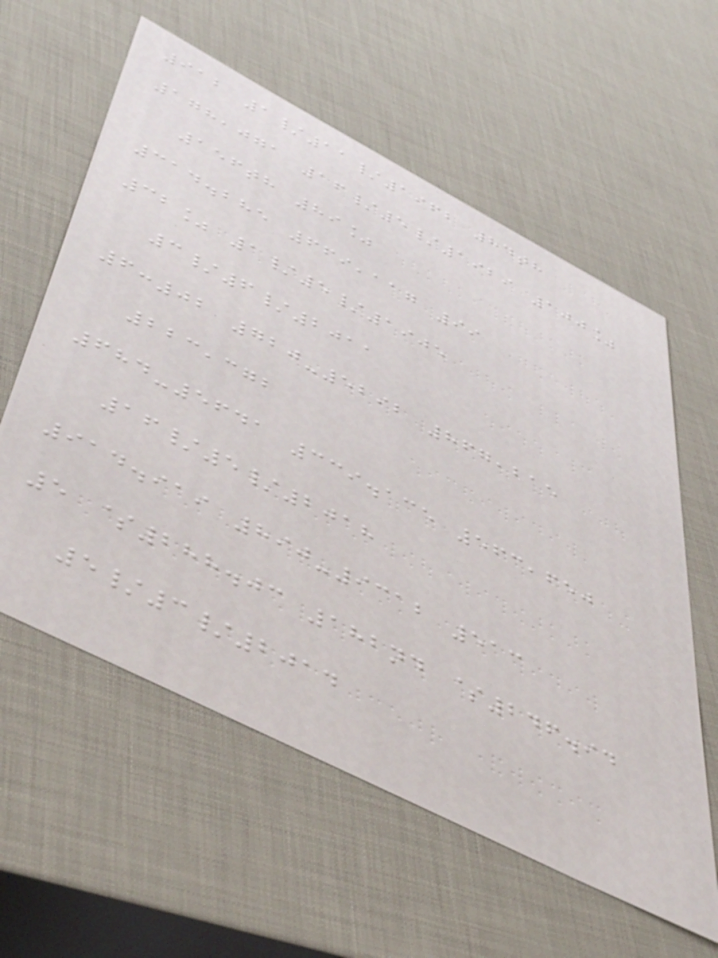912 1/11/1962 84th
178,071 16/5/1929 100%
156th 89%
314.285 669,117 99
32% 1/5/1905
3/6/2011
6:02 720-5292 867,215
223,372
684-5641 339.135 563,650
16/5/2018
914.919 890-9312 513
5 $288.03 182nd $246.94
5/3/2014
